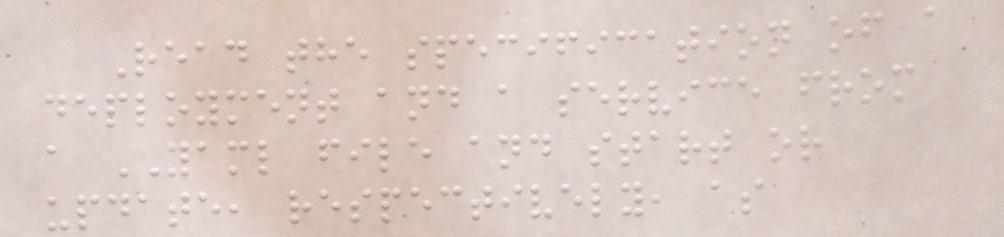Read the specification of a
deployment and a service from
a YAML file and start or
update, respectively, as
